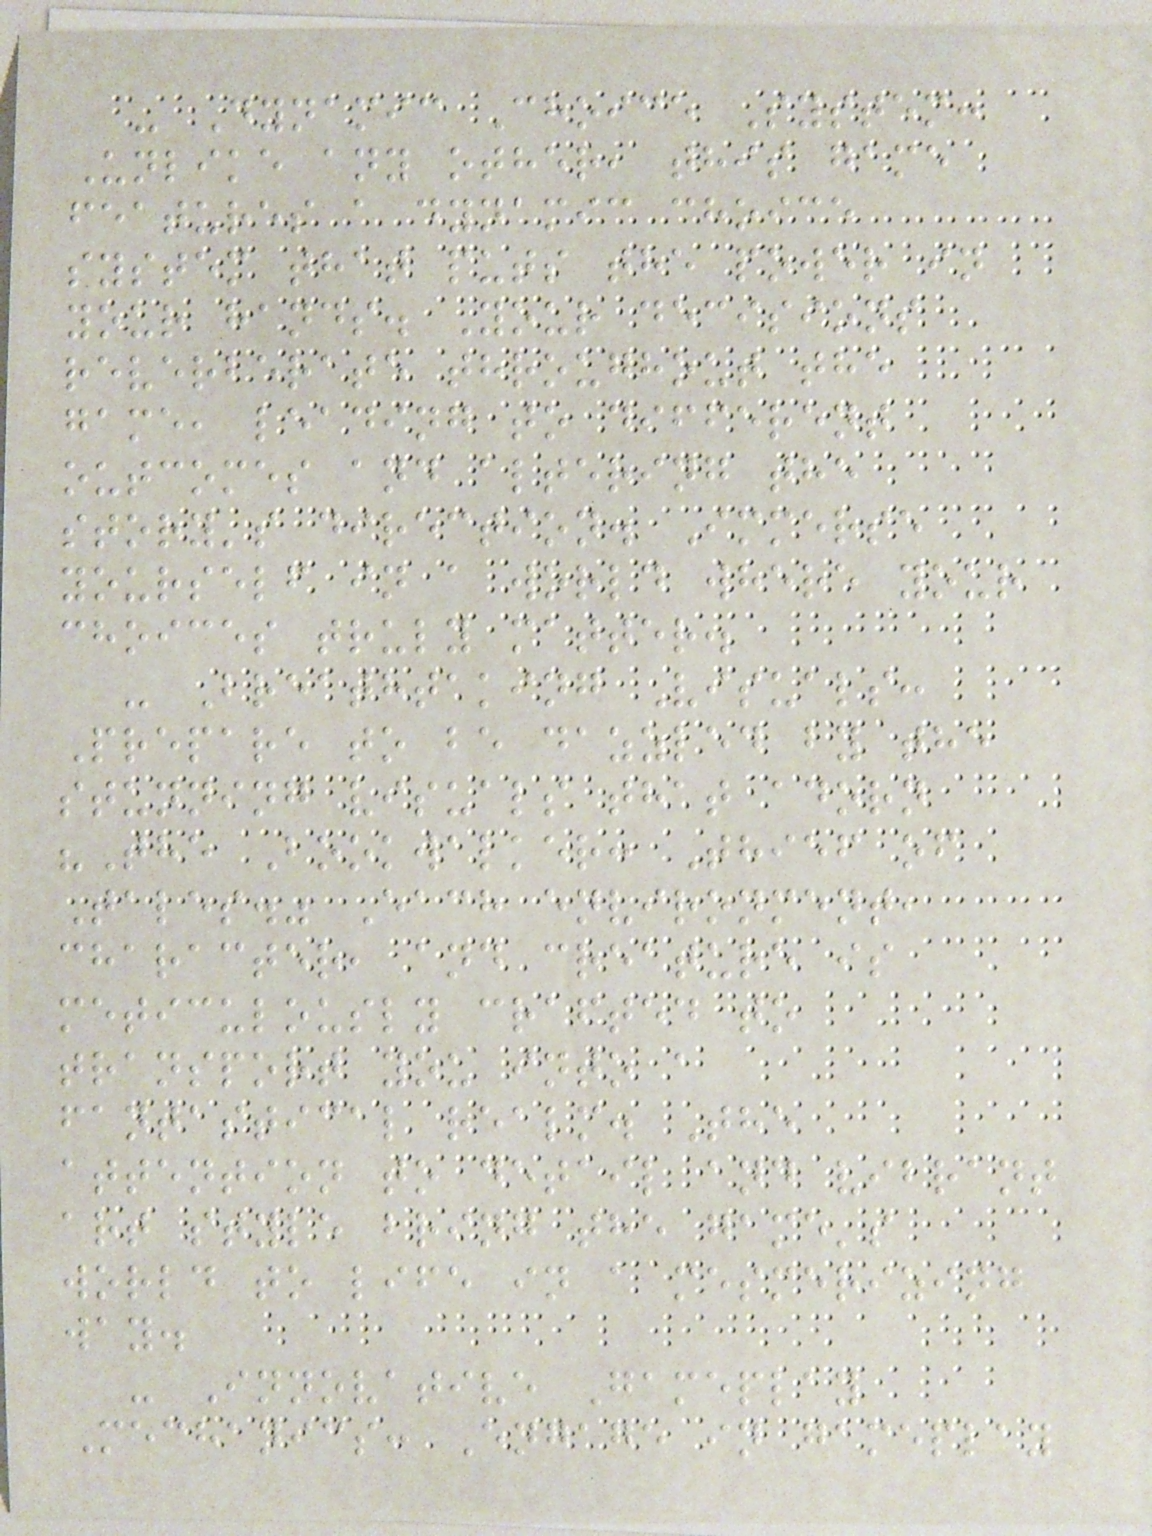- Dynamic Choice System:
Unlike any other, this game
features a dynamic choice
system that puts the power in
your hands. Your decisions
reverberate throughout the
game, leading to different
outcomes and altering the
story's direction. Immerse
yourself in a world where your
choices truly matter.
- Breathtaking Visuals:
Prepare to be dazzled by the
stunning visuals that adorn
"The Bookwalker: Thief of
Tales." Each environment,
character, and creature is
meticulously crafted to
transport you into a
fantastical realm. The
attention to detail and vibrant
art style bring the game's
world to life in a mesmerizing
way.
- Innovative Gameplay
Mechanics: Engage in gameplay
